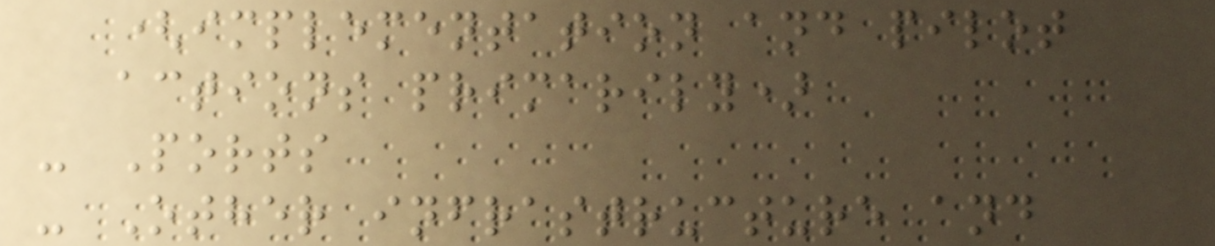(implementation and pilot
actions primarily)
- Ports
- Other infrastructure and
